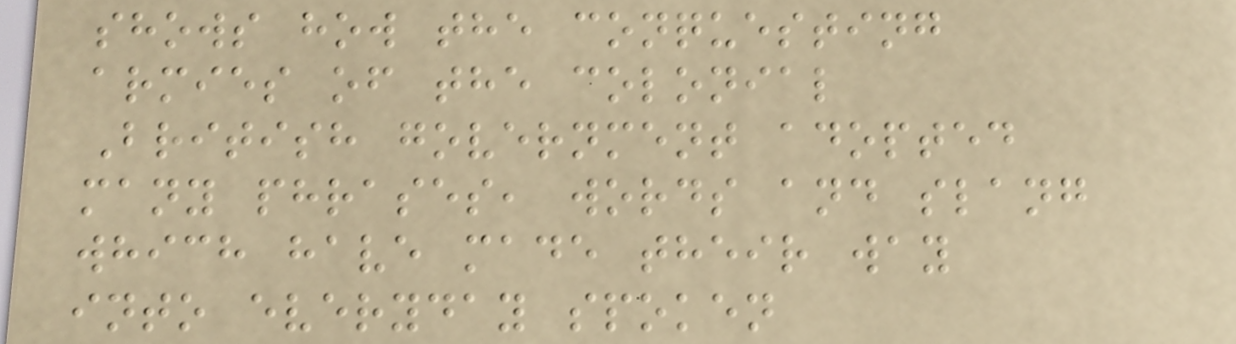shows how the conquesting
armies of the colonial
British government adopted
many phrases, words and slang
which have made their way
into everyday spoken
